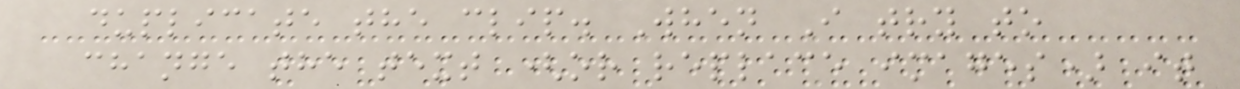duplicate the clip. When I try to
change the text (or replace images) it
